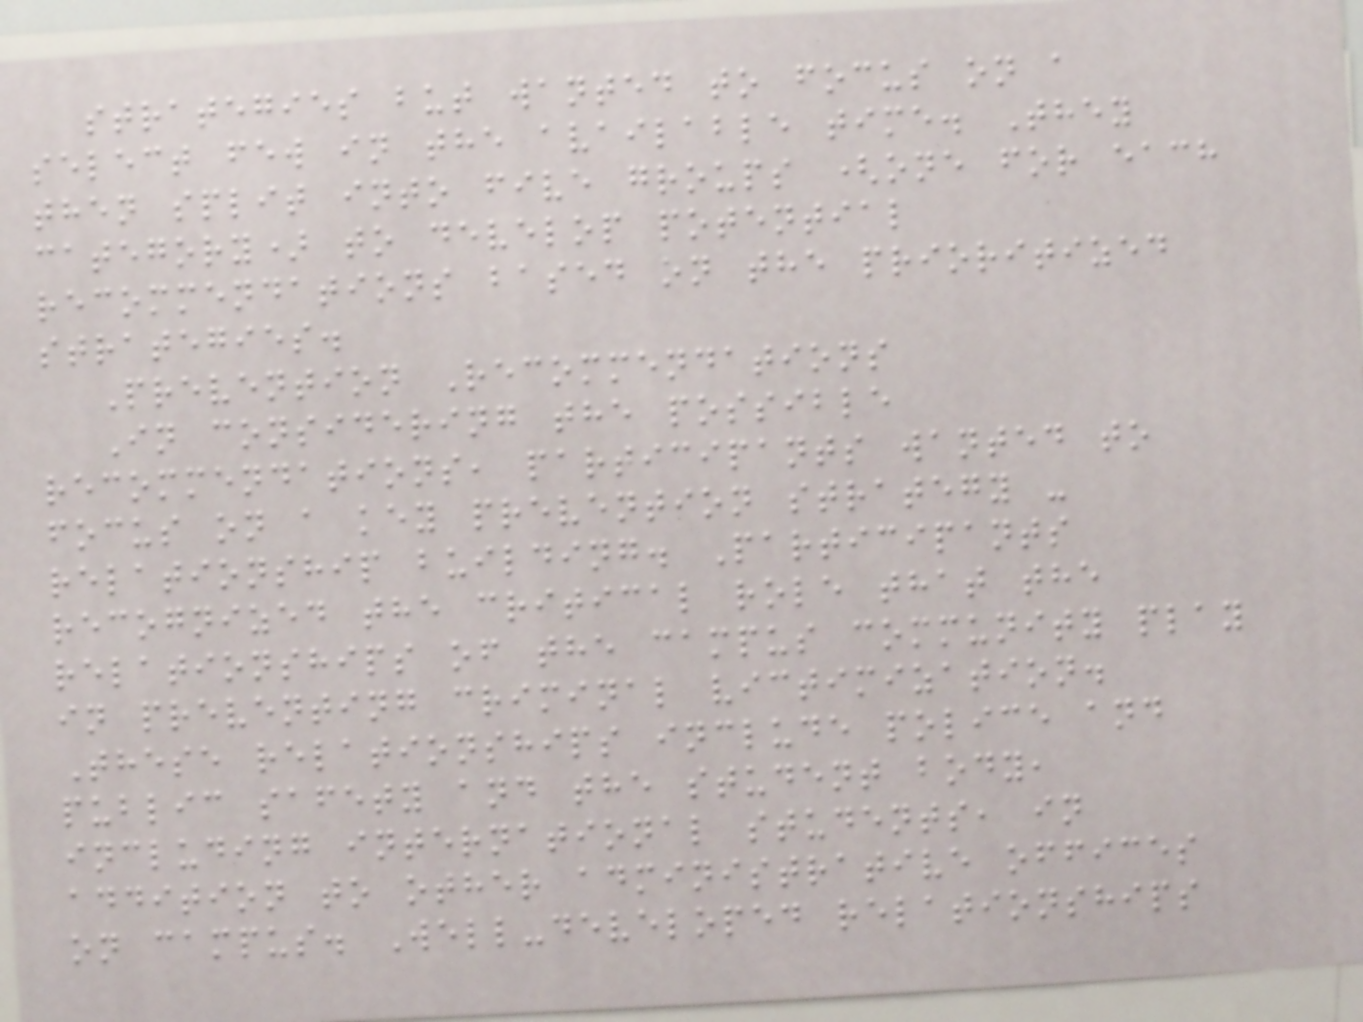strategies but wanted to focus on a
select few in the available time. They
then split into five groups (one for each
category) to develop potential
recommendations based on the prioritized
strategies.
Prevention Recommendations
In considering the possible
recommendations, participants wanted to
focus on a key prevention strategy -
relationship building. Participants
recognized the critical role that the
relationships of the campus community play
in preventing criminal victimization.
These relationships include police and
public safety and the student body,
including international students, in
addition to other administrative offices
on campus. Well-developed relationships
